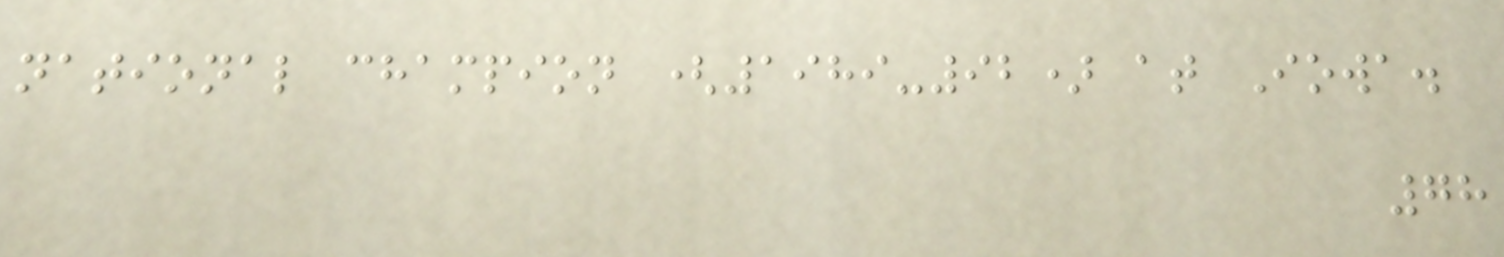national champion (1989-92) at Iowa.
78
